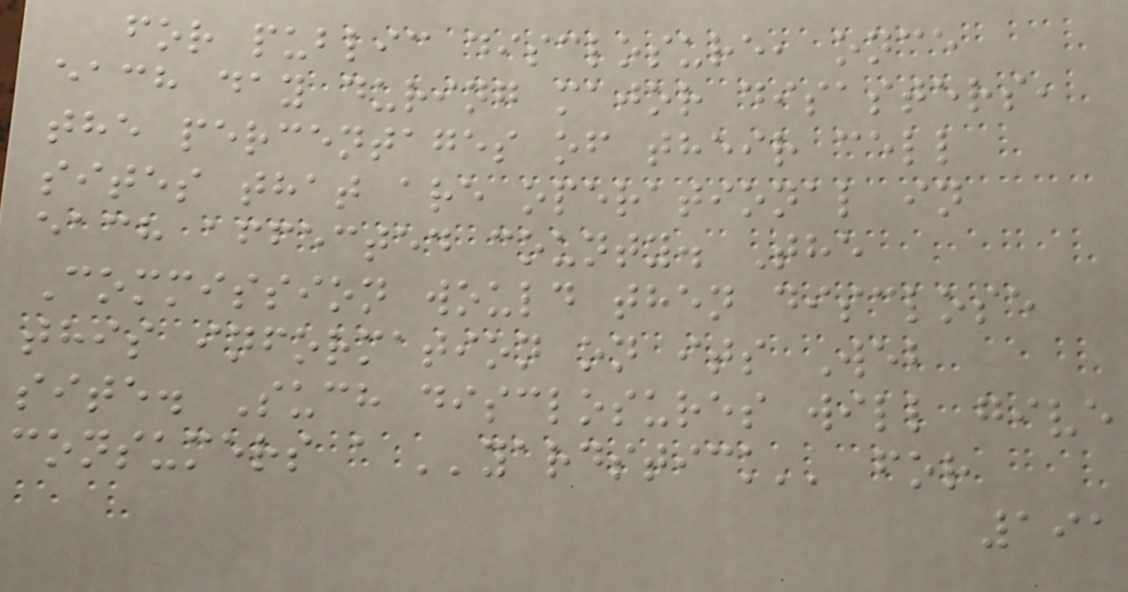for public disclosure, once
each day during major disasters,
the percentages of their cell
sites that are operational in
each affected county. The
Commission would then disclose
this information on its Web
site. Such disclosures will give
consumers a ''yardstick'' for
191
